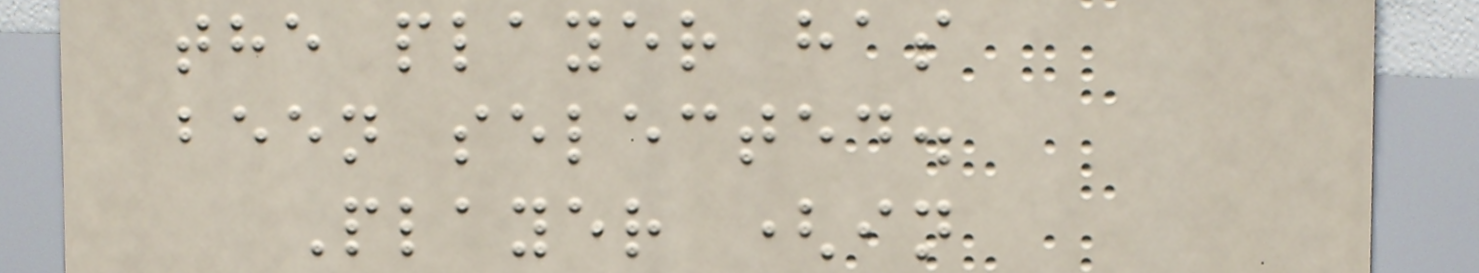the player has
been selected.
Player (in
